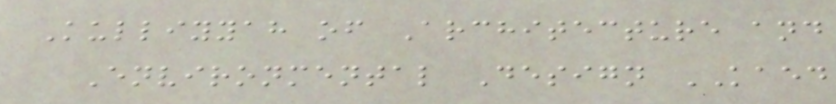Kulliyyah of Architecture and
Environmental Design KAED
